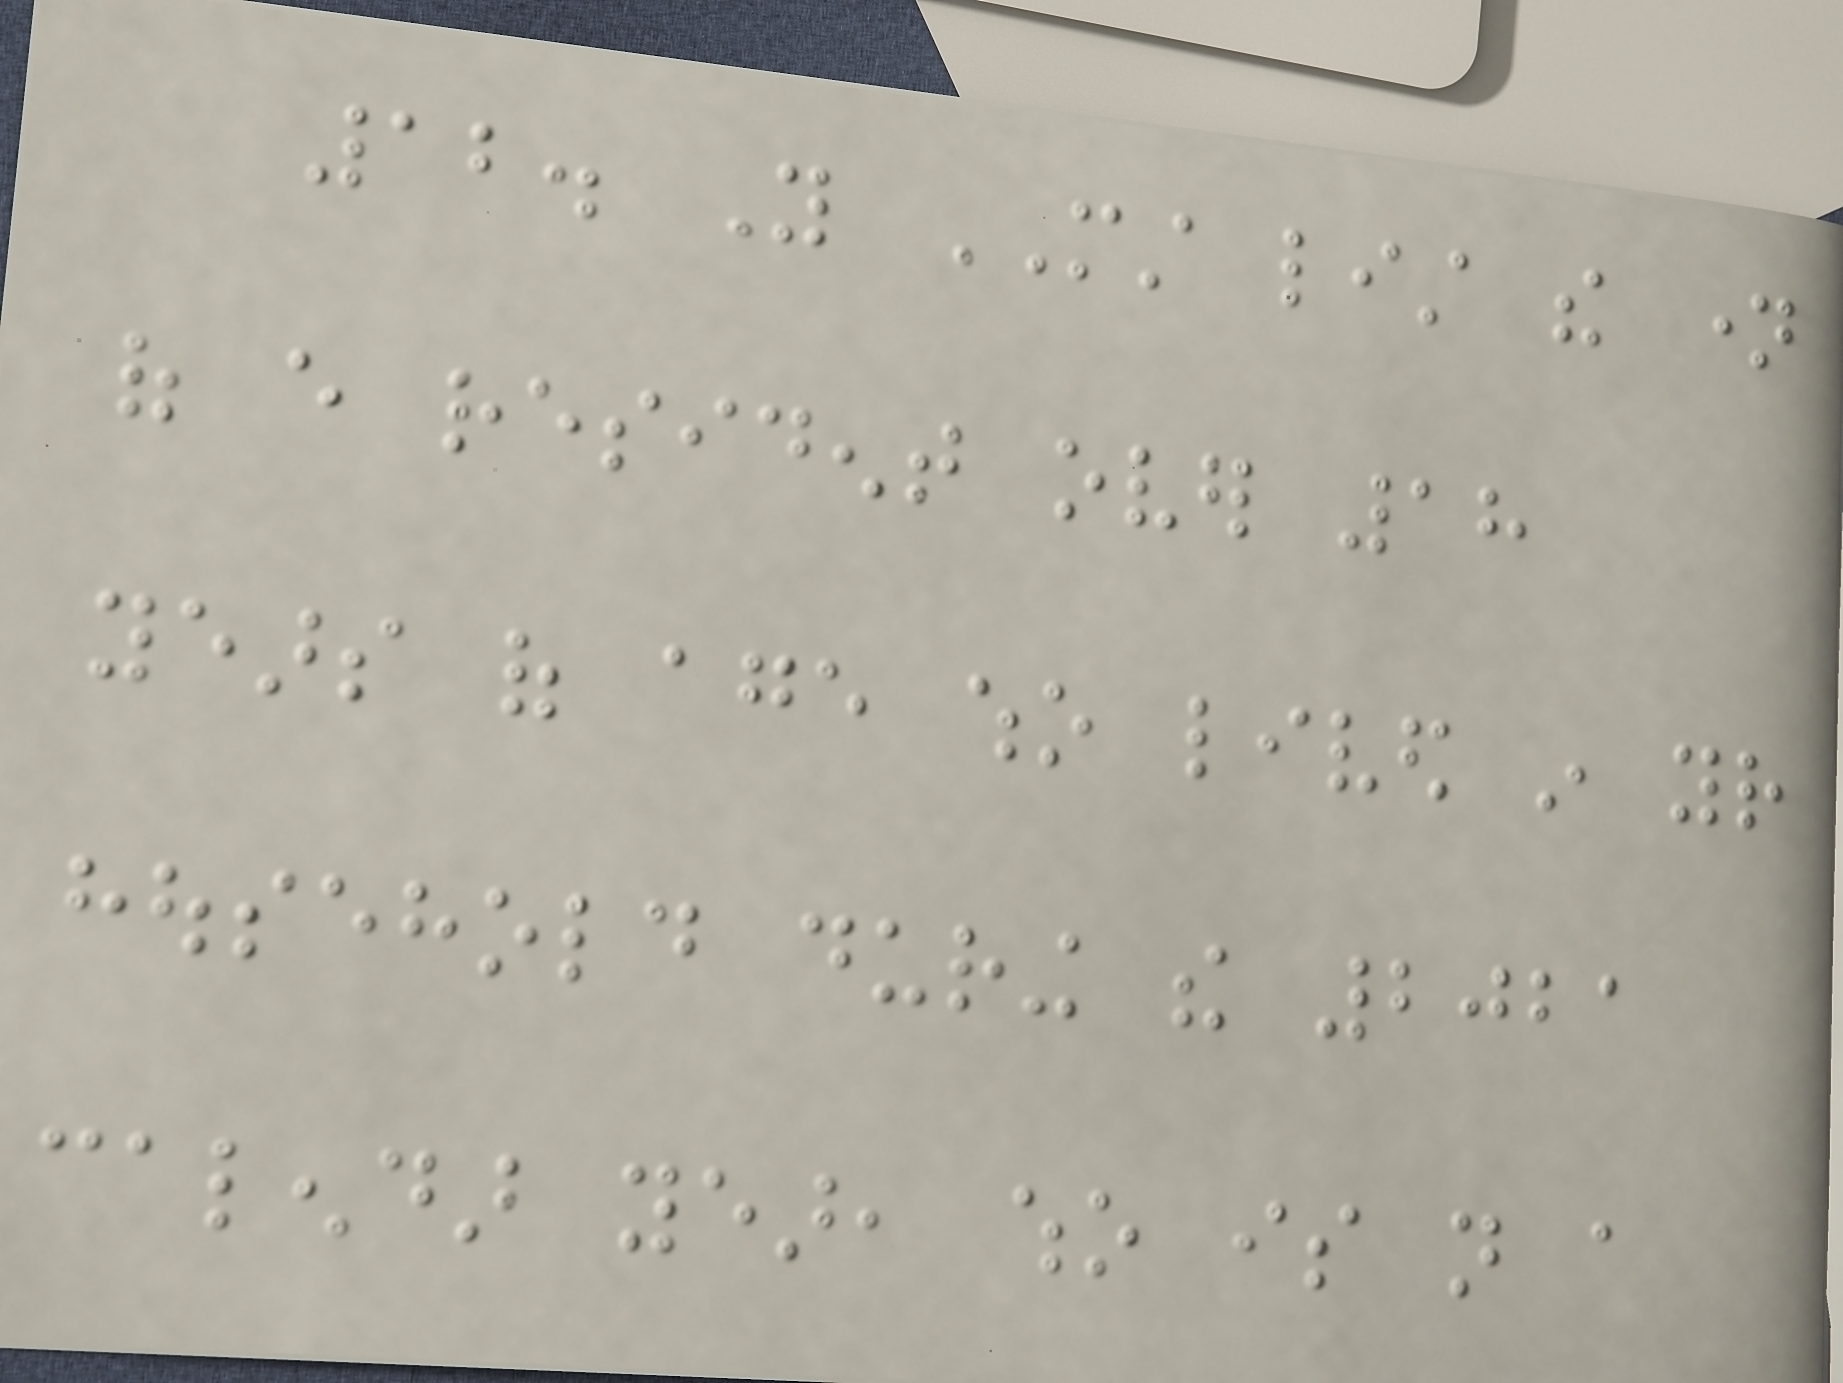12. You MUST list the name
of every resident over 18
years of age who lived in your
household during the 2021
calendar year, who is not a
